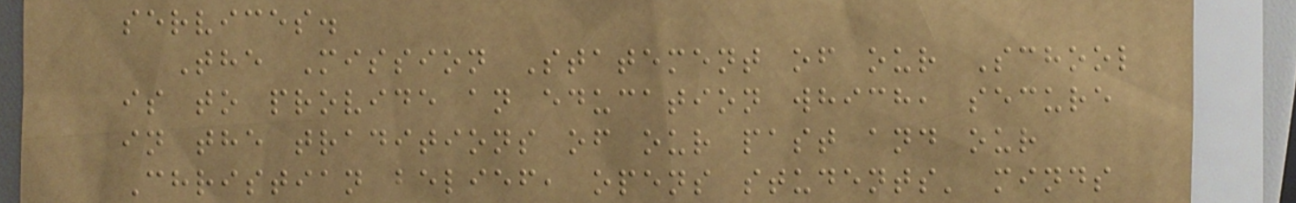services.
The Mission Statement of our School
is to provide an education which, secure
in the traditions of our past and our
Christian belief, opens students' minds
